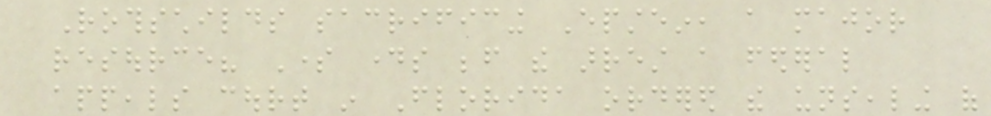Rothschilds sacrificing Epstein, a major
resource? Some days before the arrest a federal
appeals court in Florida ordered the unsealing of
